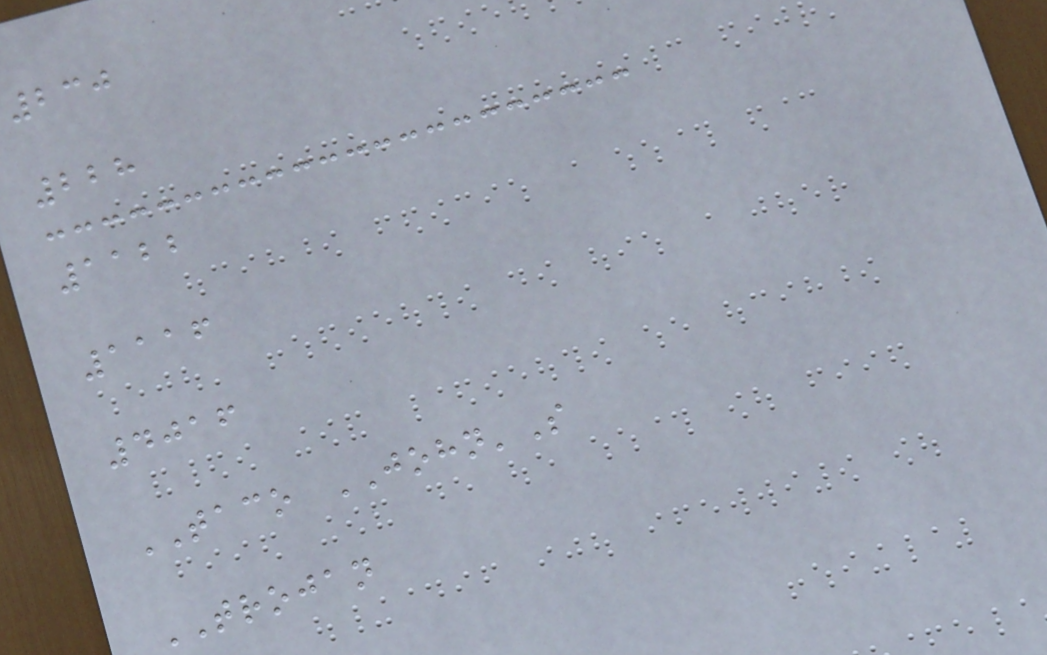230
228
1122
1116
4016
TACO JOHN'S
TROJAN
